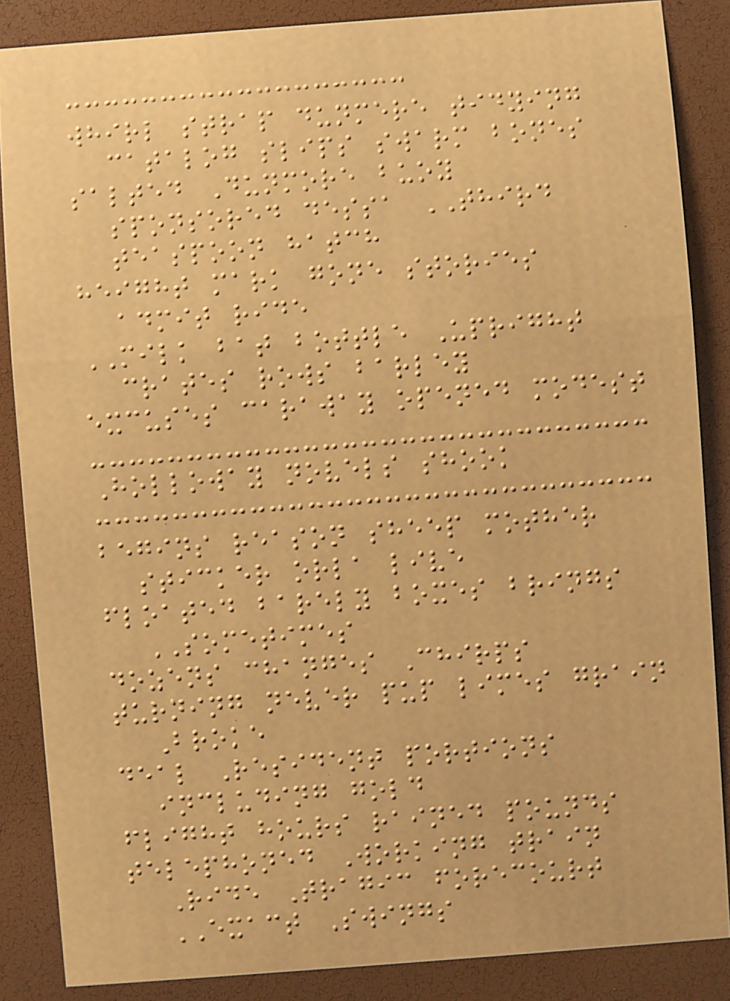whirl strap dunmere tidying
catalog slips swarm bones
salted Dunmore buoy
sponsored dessa THIRD
teaspoon hatch
height mark gone stories
admit ride
MILK bat bottle Upright
crates rows barley
excuses caraway opened modest
Holloway novels shook
begins reason sheep mother
sticker orla live
floated barely boxes brings
SOMETIMES
dozens changes Chirps
turning never pup limes grain
Broke
deal Resident portions
including gold
flight hours rained pounds
telephoned Working train
Ride Tragic forecourt
EXACT Swings
